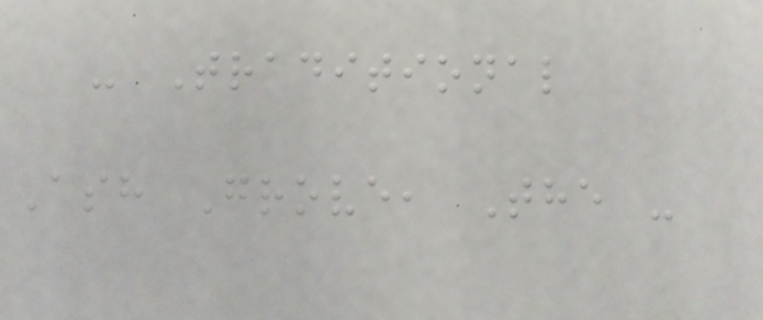- Traditional
Ash Grove, The -
